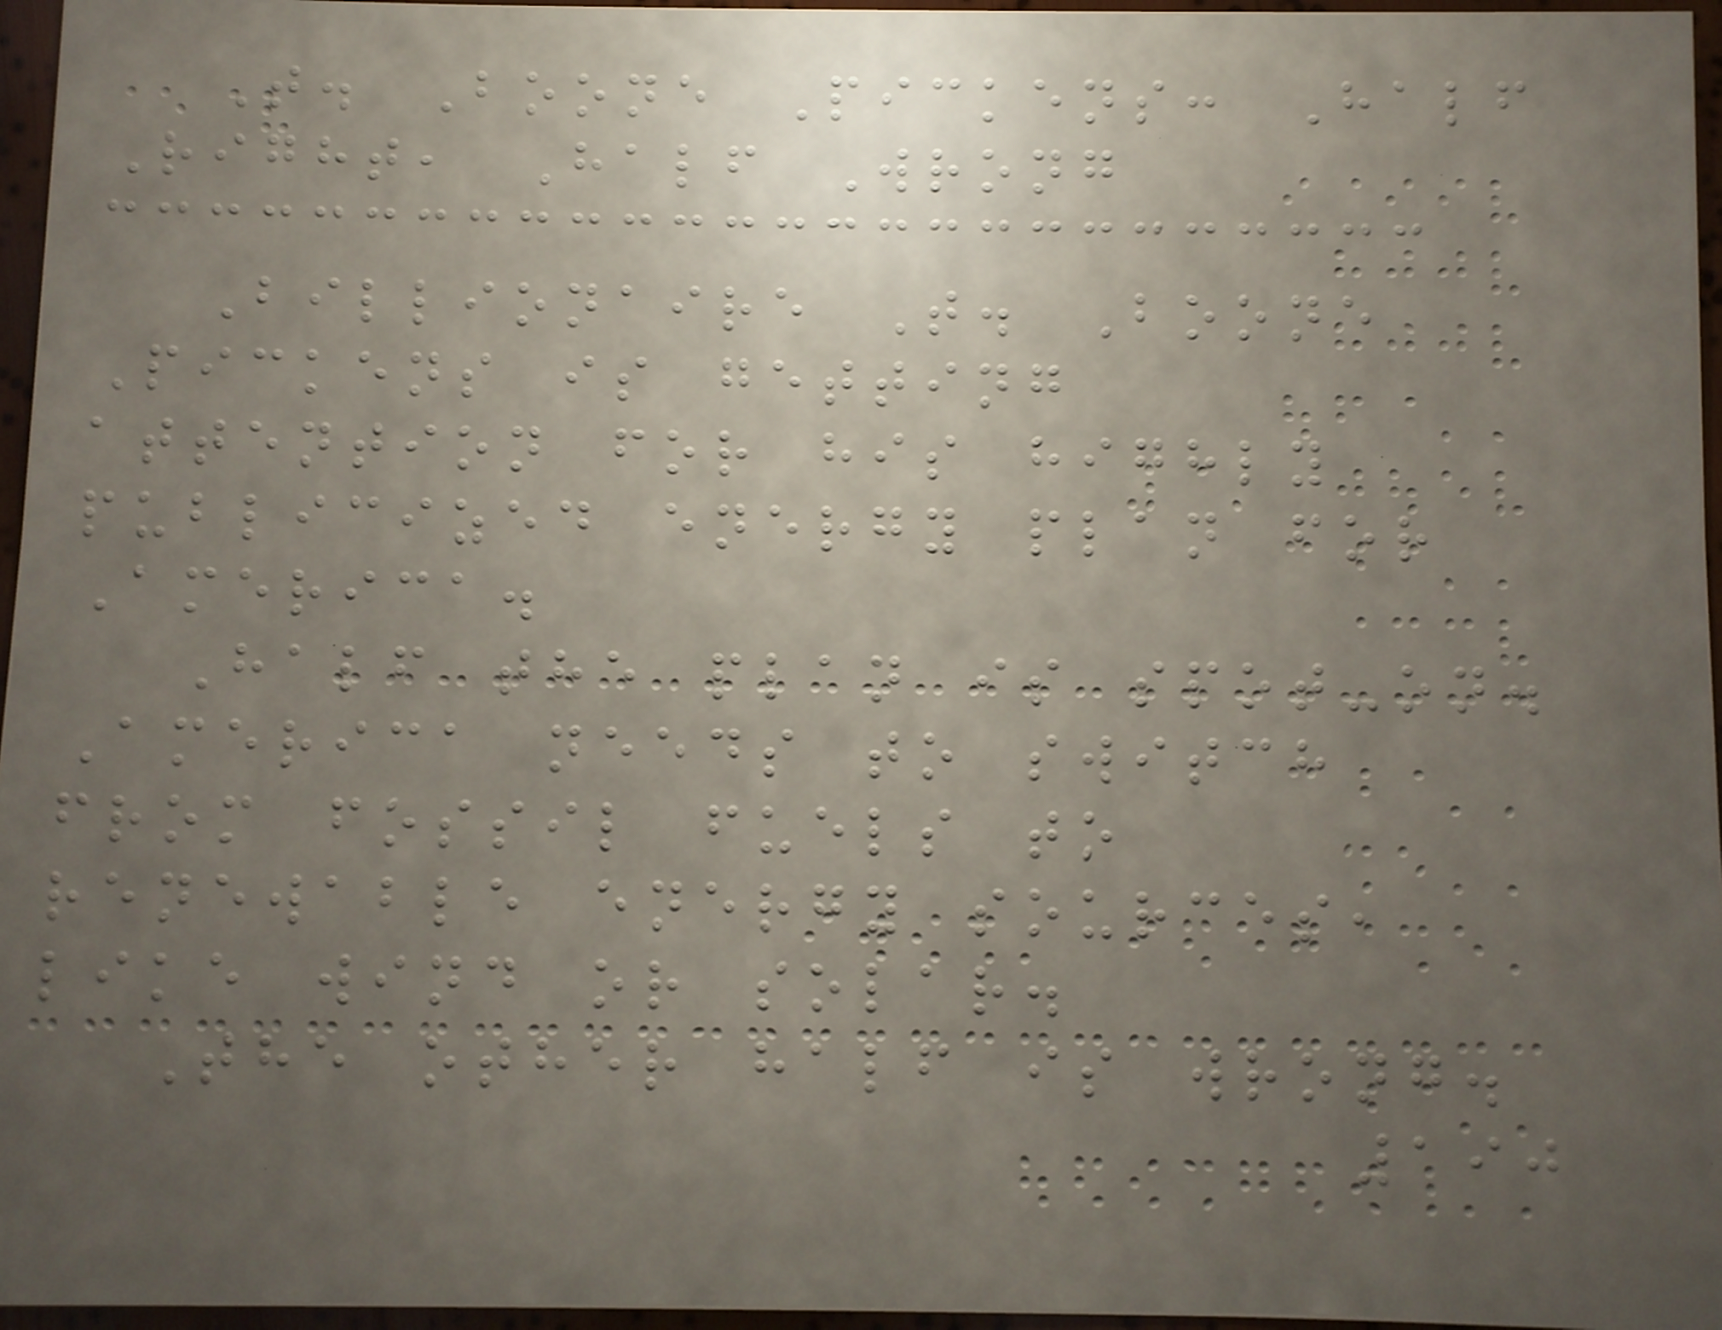T. Boone Pickens: Half
Right, Half Wrong
Billionaire T. Boone
Pickens is getting
attention for his highly
publicized energy plan for
America.
Half the plan is spot-on.
America needs to switch
from fossil fuels to
renewable energy sources,
like wind or solar.
The other half is wrong.
190
